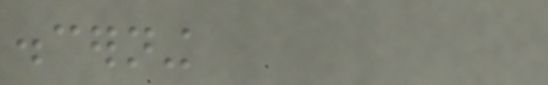discerning
